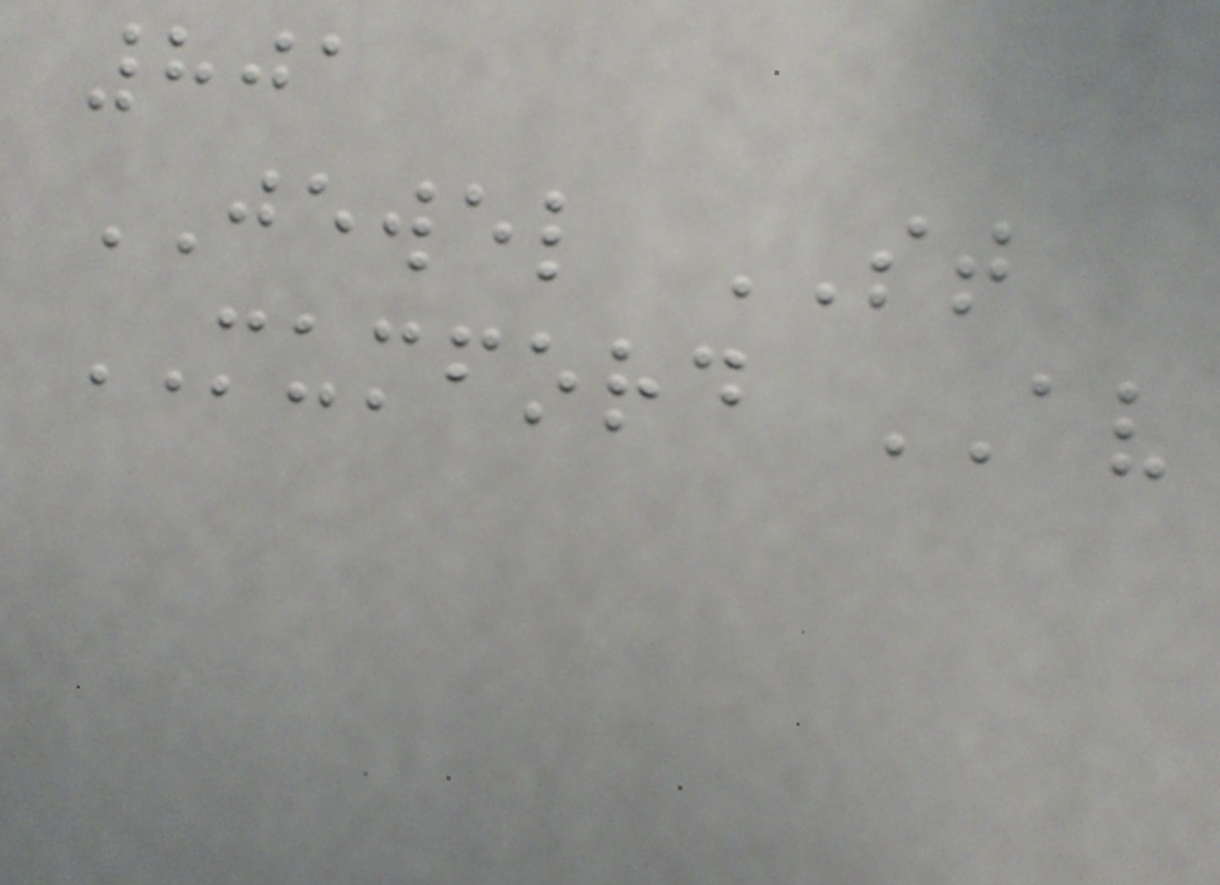801
JEWEL ST
MUMFORD AV
